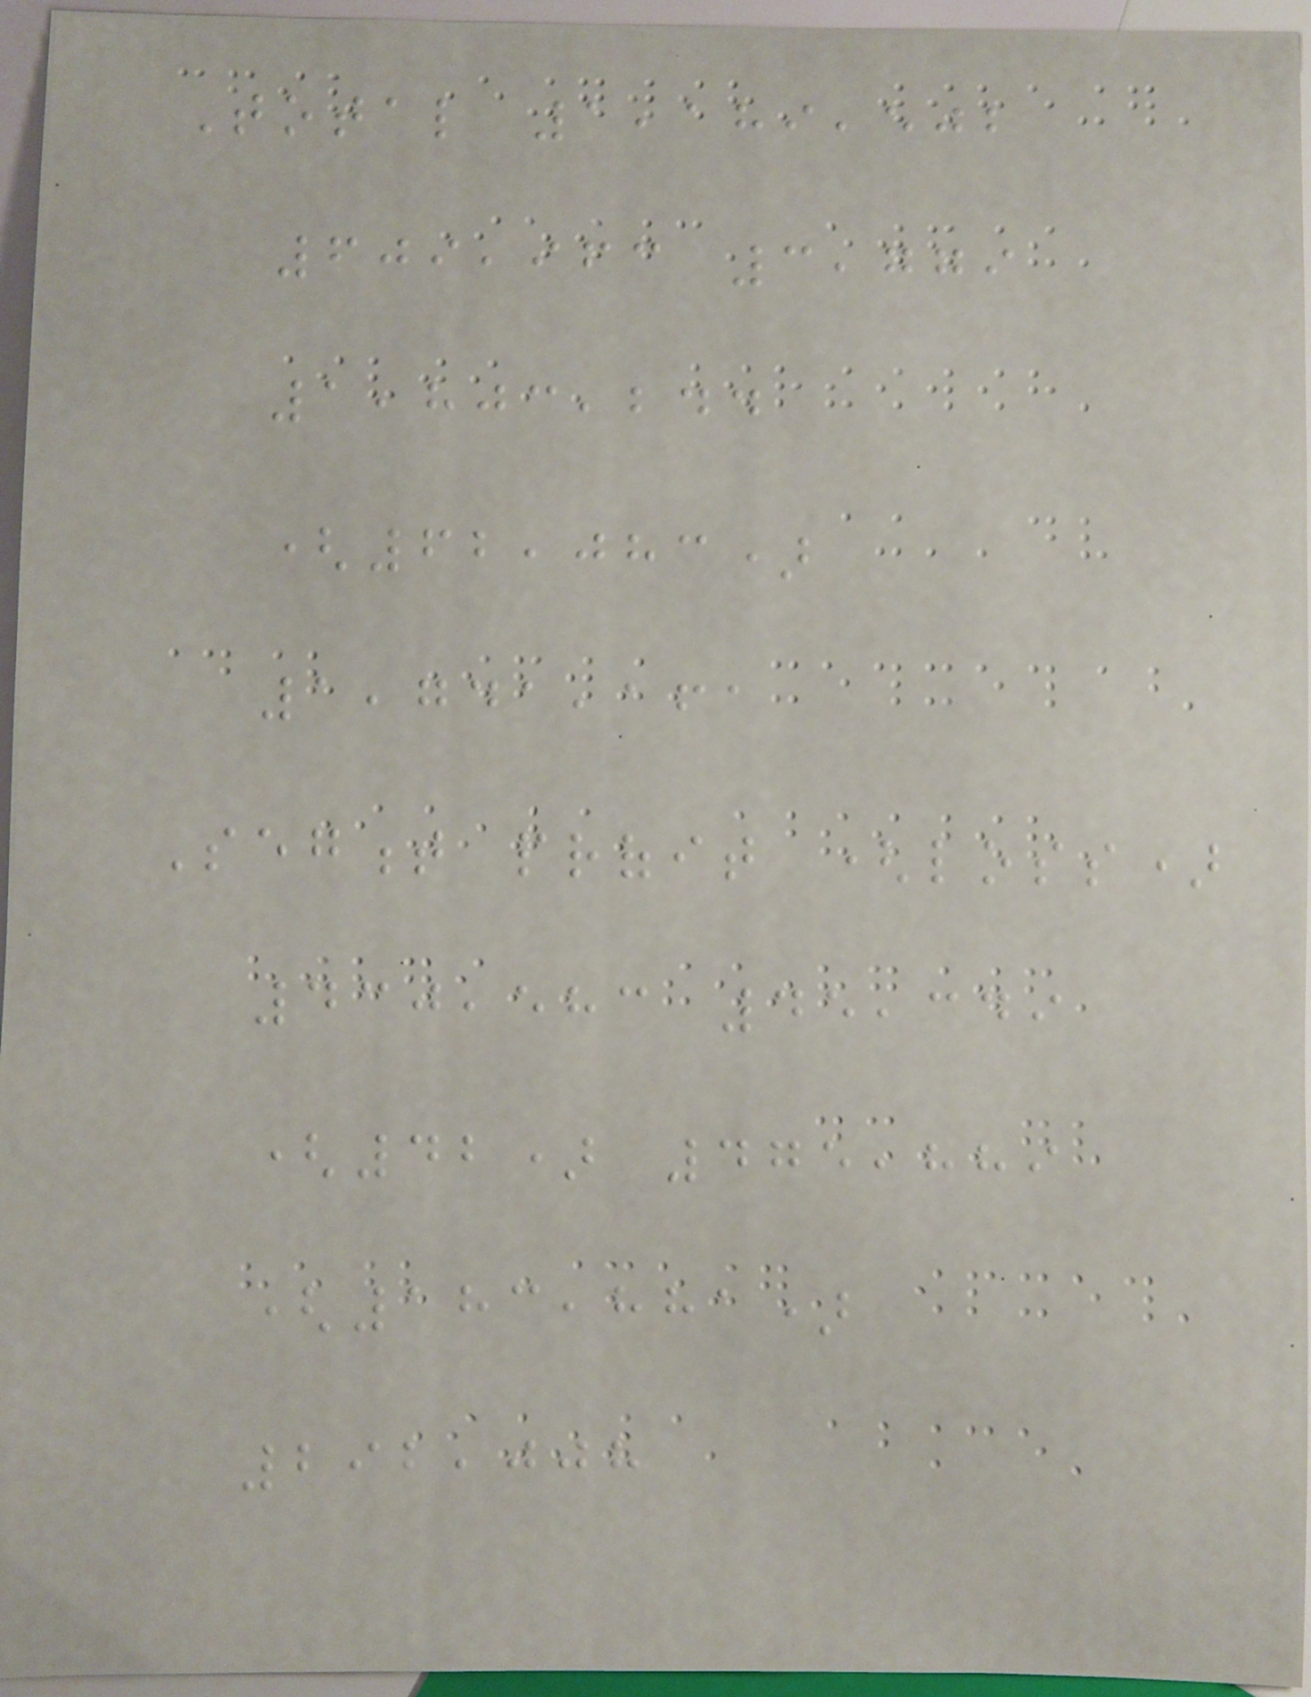Total 1,189,502
609,963 3,779
1,803,244
(62,083)
1,741,161
Segment profit (loss)
430,583 45,349
(42) 475,889
(183,881)
292,008
